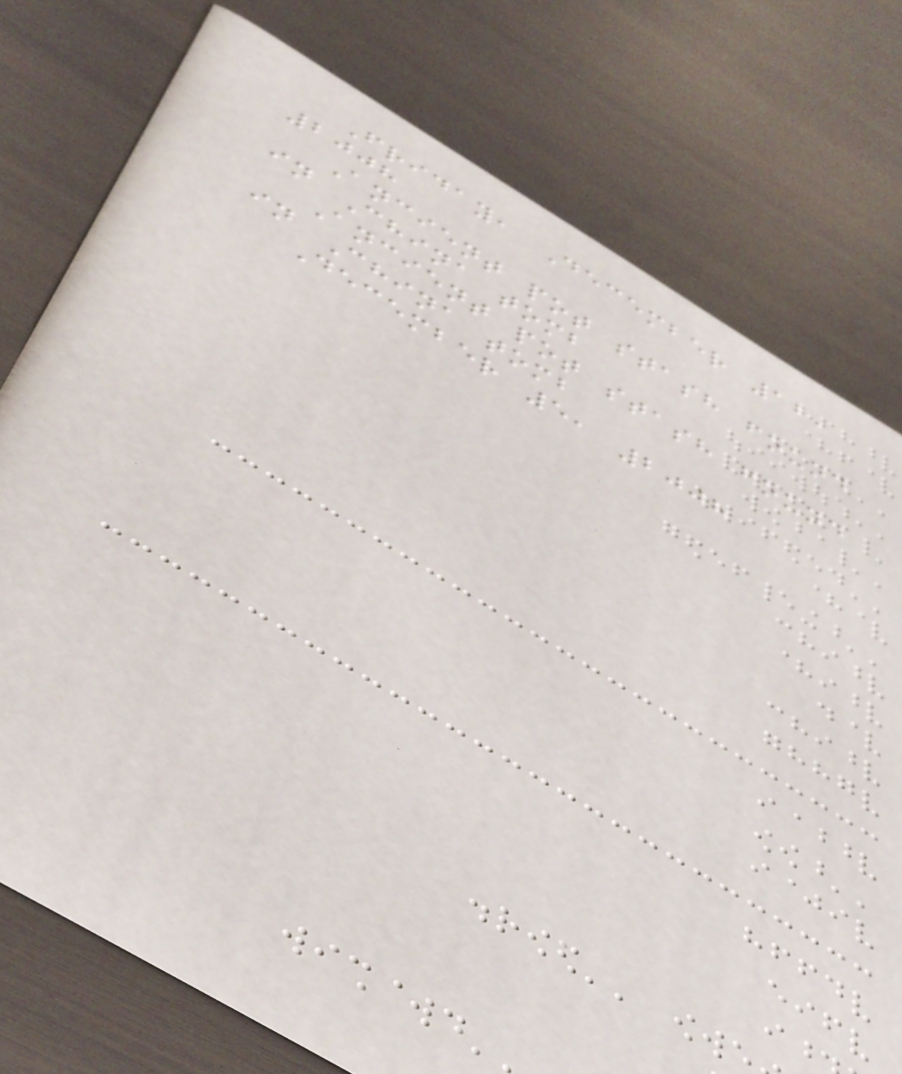Friday, December 12,
2008
Ancient pot stash found
in China tomb
Ancient pot stash found
in China tomb
December 5, 2008
